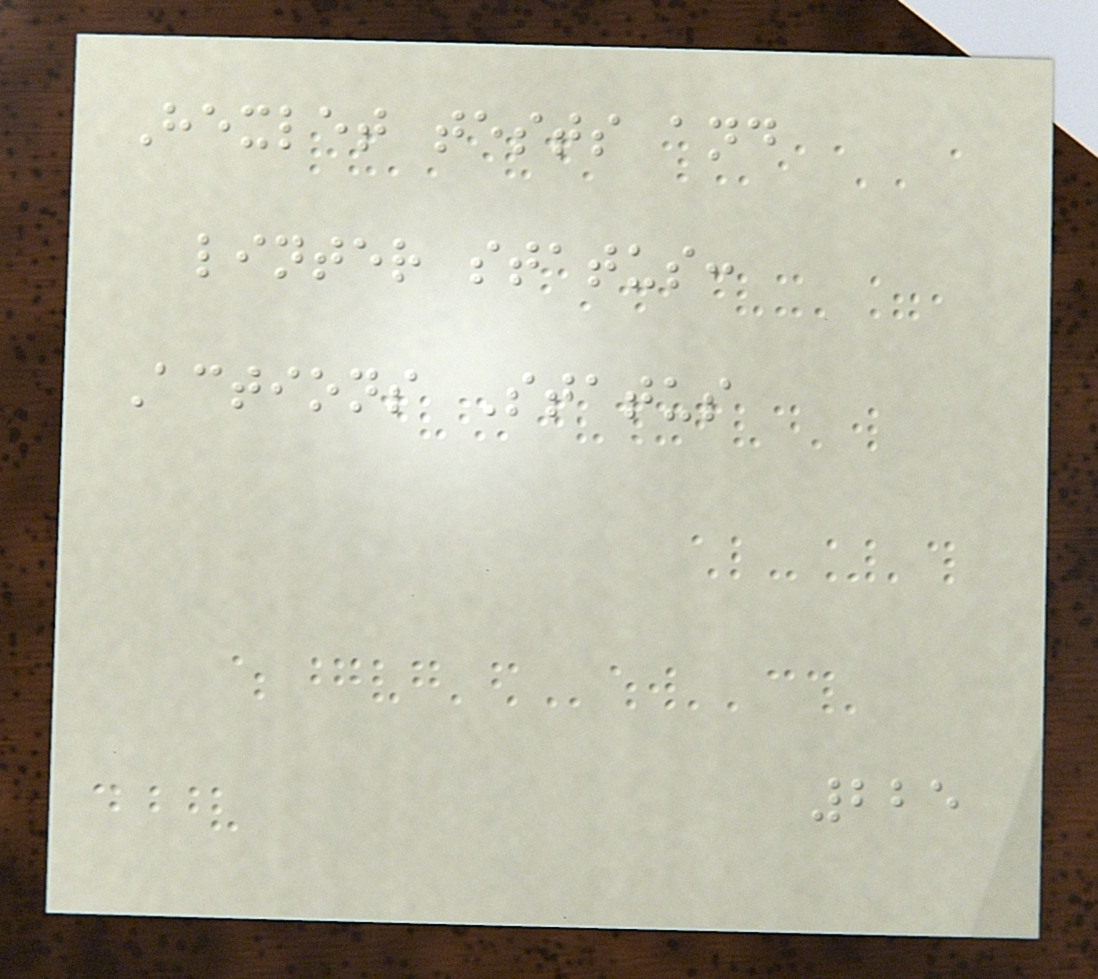Hexlet tests and
linter status:
Actions Status
225
